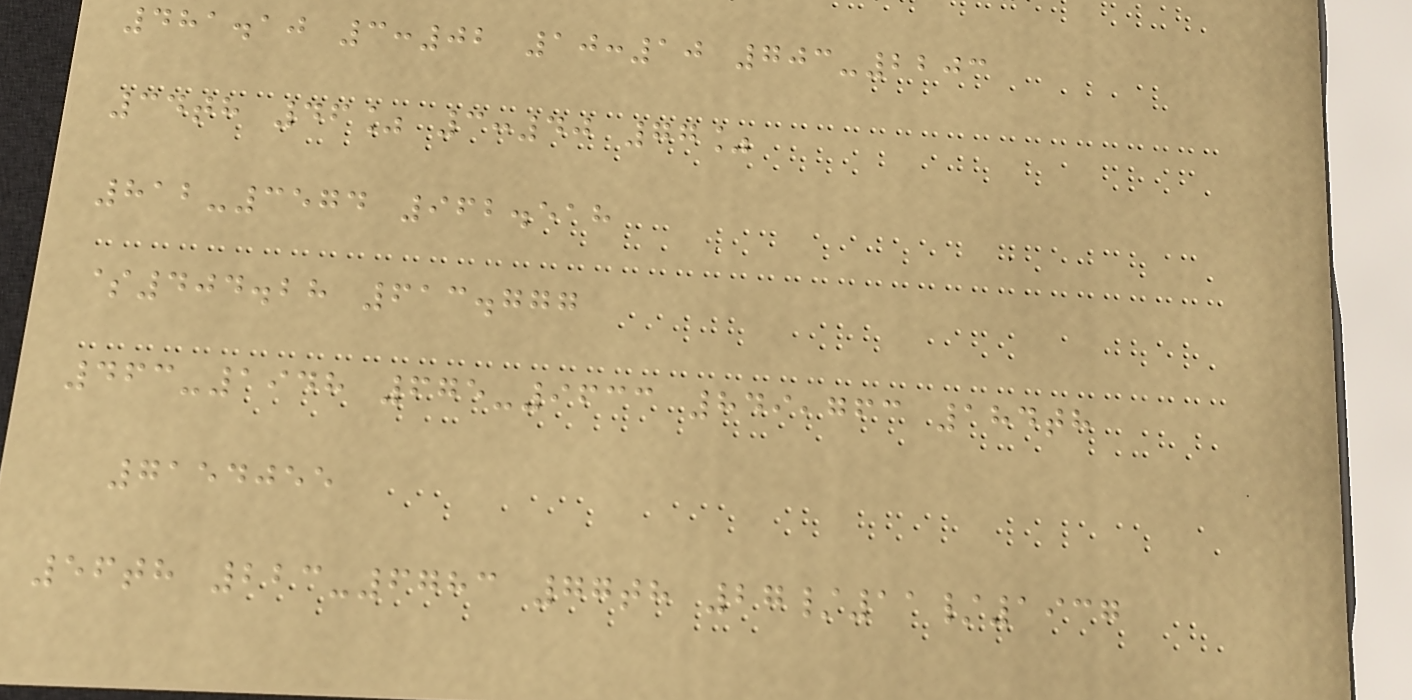481.10 3:02 10:10 703-2203
34th 46% 3:40 77%
812-3574 962.518
$404.28 613.777
463-1948 675-9633 849,763 184th
7154055
56th 223-6783 77th 27/11/1937
